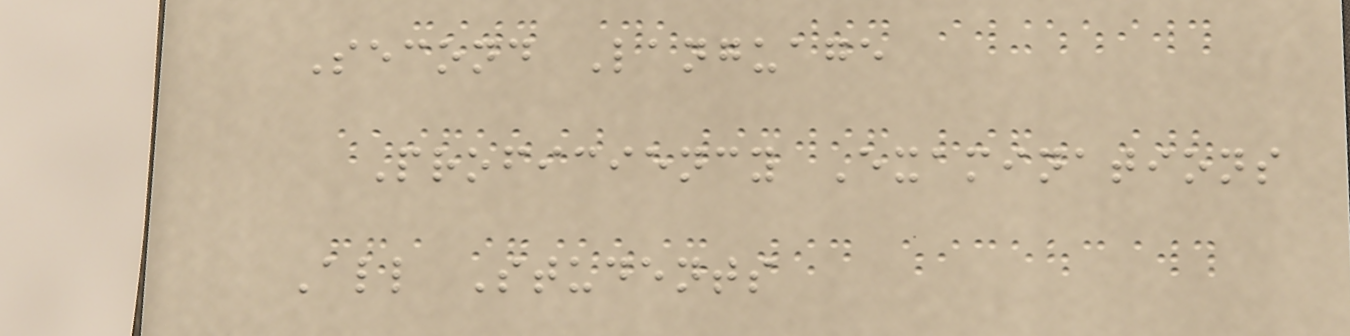Second Language
Proficiency Examinations
All Students
